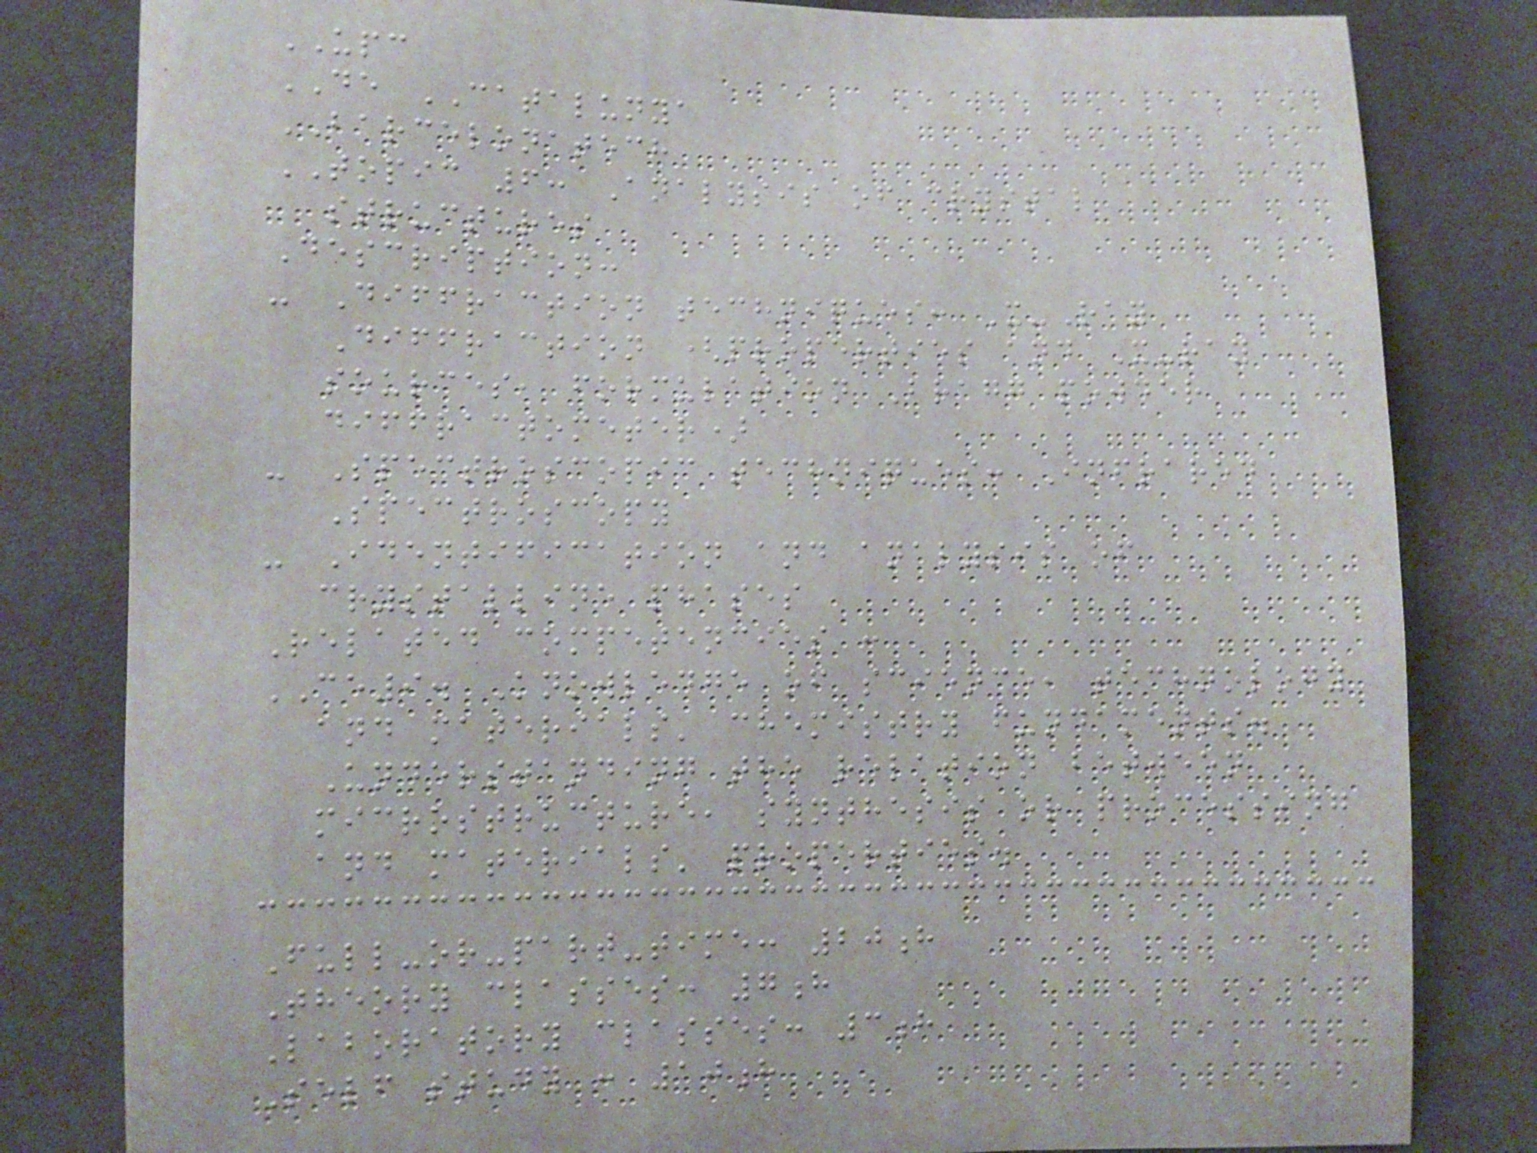UPC
DE CATALUNYA
BARCELONATECH
TOPIC 6: Analysis of crystal
structures
Description:
- Diffraction techniques: X-Ray
Diffraction (properties and X-ray
sources, formulation Bragg powder
diffractometer)
- Spectroscopic techniques: Infrared
Spectroscopy
- Identification and analysis of
crystalline phases
Related competencies :
CE9. Knowledge of science, technology
and materials' chemistry fundaments.
Understanding the relation between
microstructure, synthesis or processing
and materials' properties.
Full-or-part-time: 20h
Theory classes: 7h
Laboratory classes: 3h
Self study : 10h
